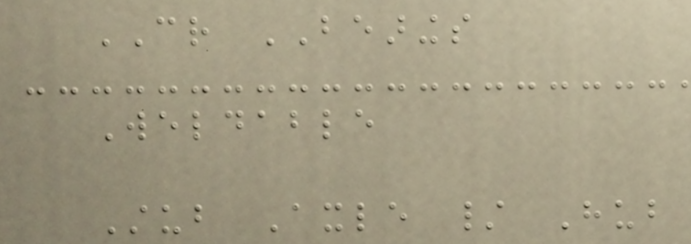CR BEARINGS
Weldable
Stub Axle / Hub
